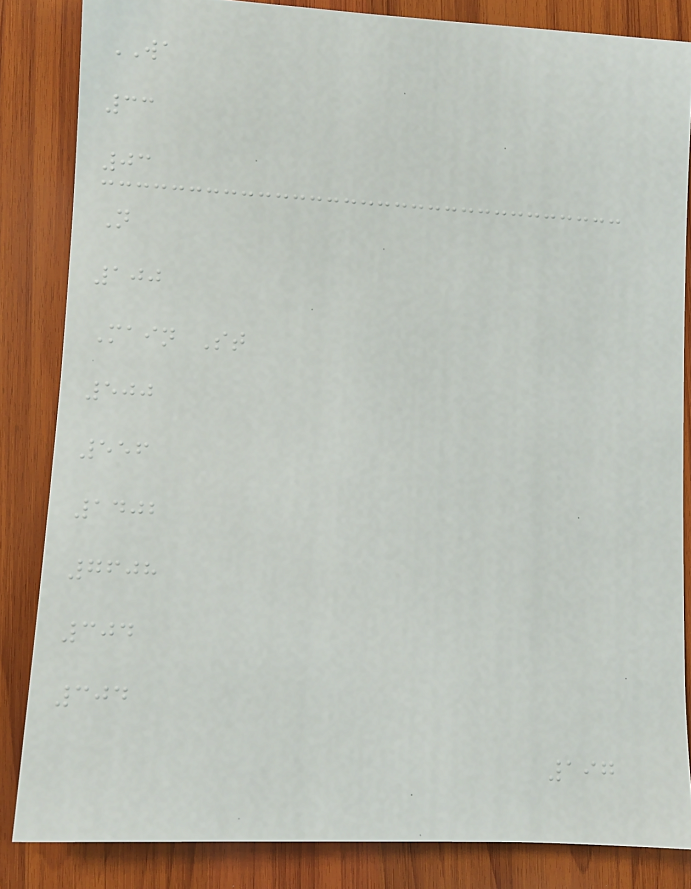WA
33
03
N
100
Main St
500
556
1402
7608
304
304
197
